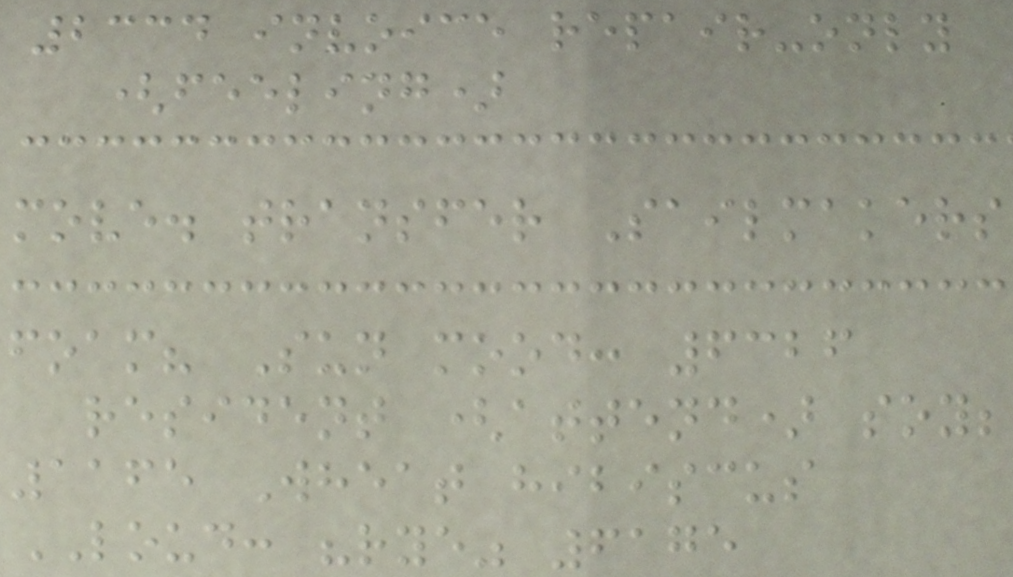2334 invoice repair-only
(feeling)
move. transfer Sailmakers
foam? Sun mood: 6326
resident (attend) soy;
1165 Wheat hibiscus
LOUD: "rye" 6175
